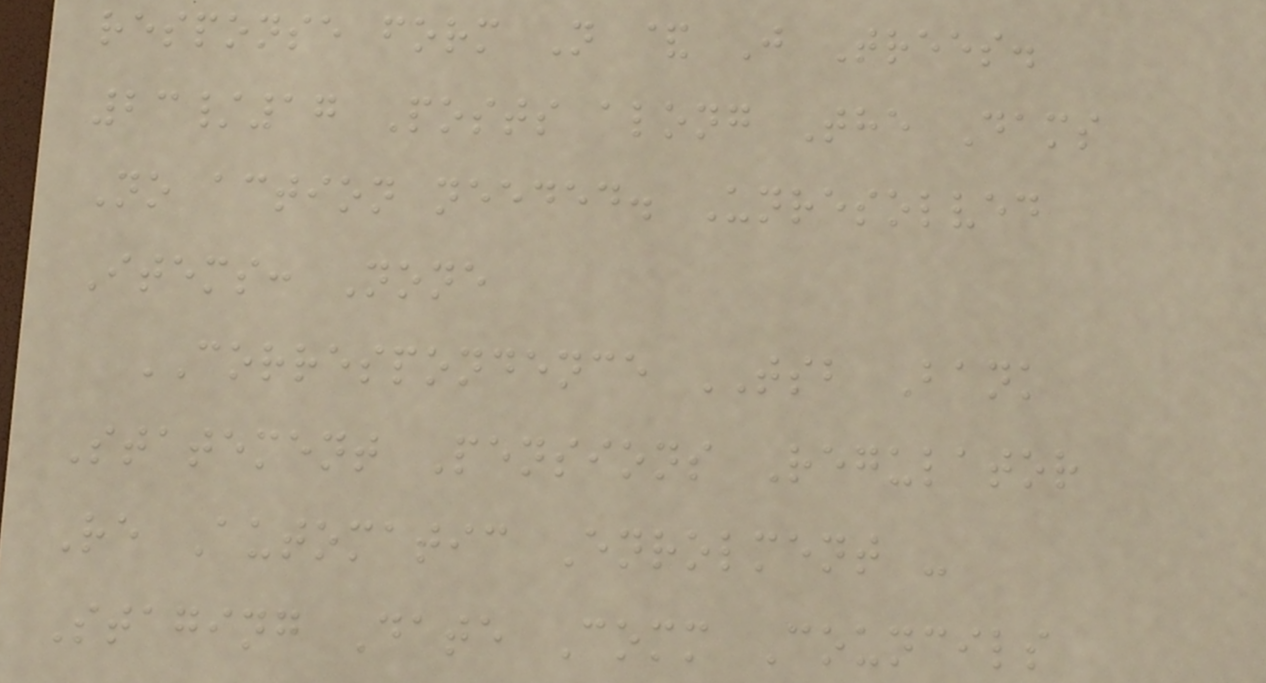response form N & J Trees.
23/17 Posts along The Dams
No action needed. Unresolved
Items: None
CORRESPONDENCE TSB Bank
Statement Pensions Regulator
Re Automatic Enrolment -
Staging Date Comm Councils
